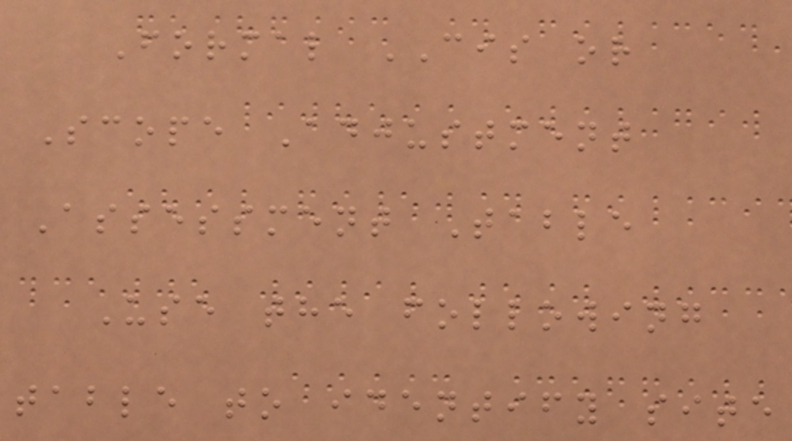Formal CIS or
Scope Adjustment
Assessment Table
Use the following
table to identify site
